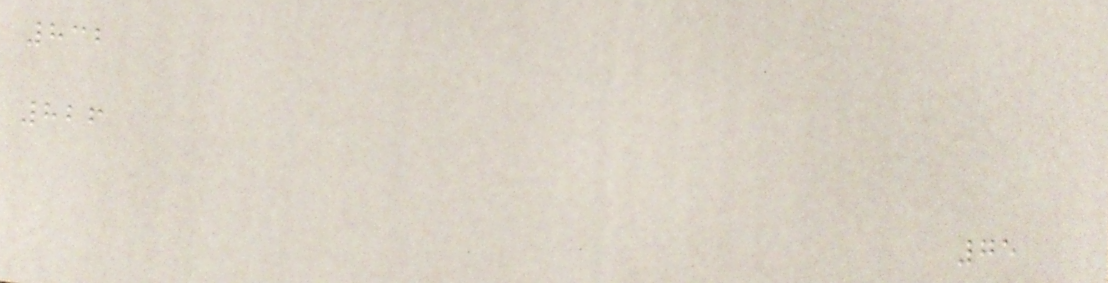832
826
75
